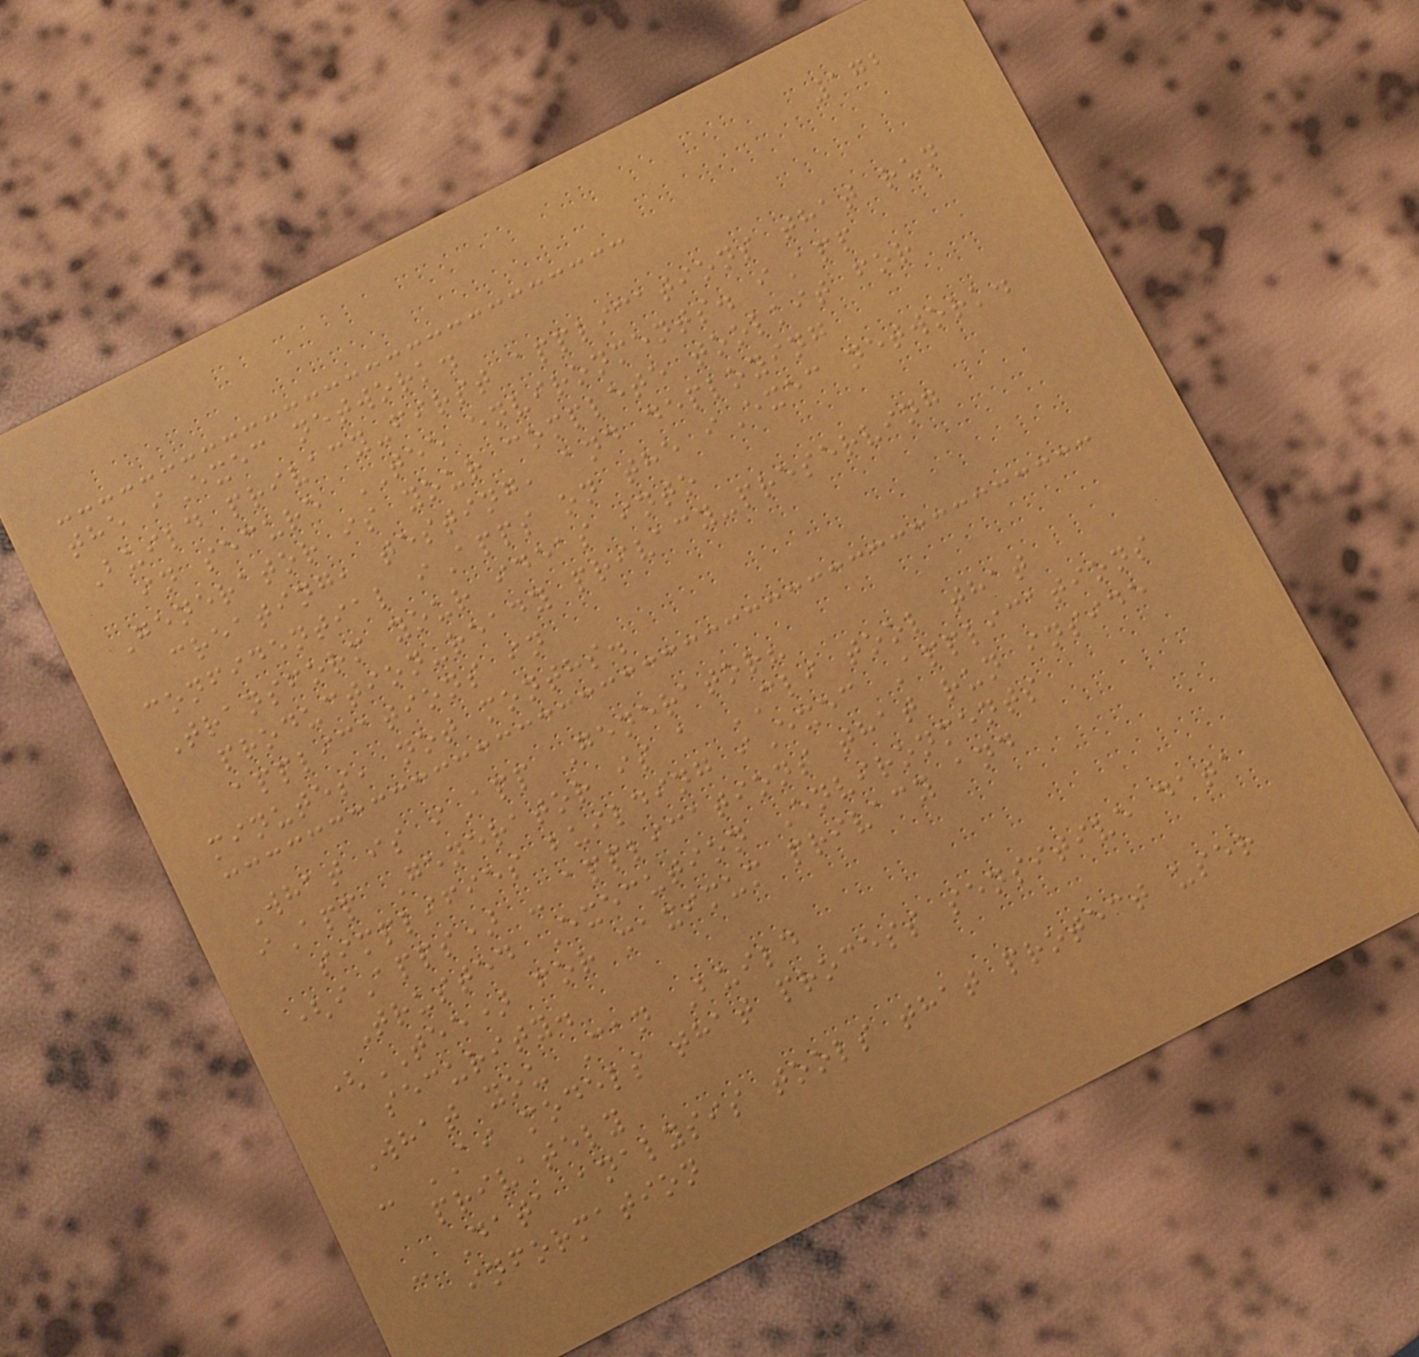172
the iExec network.
Build privacy-first applications that run
in secure TEE environments. iApp
Generator is your complete toolkit for
creating, testing, and deploying
confidential iApps on the iExec network.
Transform your ideas into
production-ready privacy-preserving
applications in
minutes, not months.
What is iApp Generator?
iApp Generator is a CLI tool that
simplifies building iExec Applications
(iApps) - applications that run inside
Trusted Execution Environments
(TEE) for maximum privacy and
security.
What you Can Build
- AI models that process sensitive data
privately
- Data analysis tools that protect user
information
